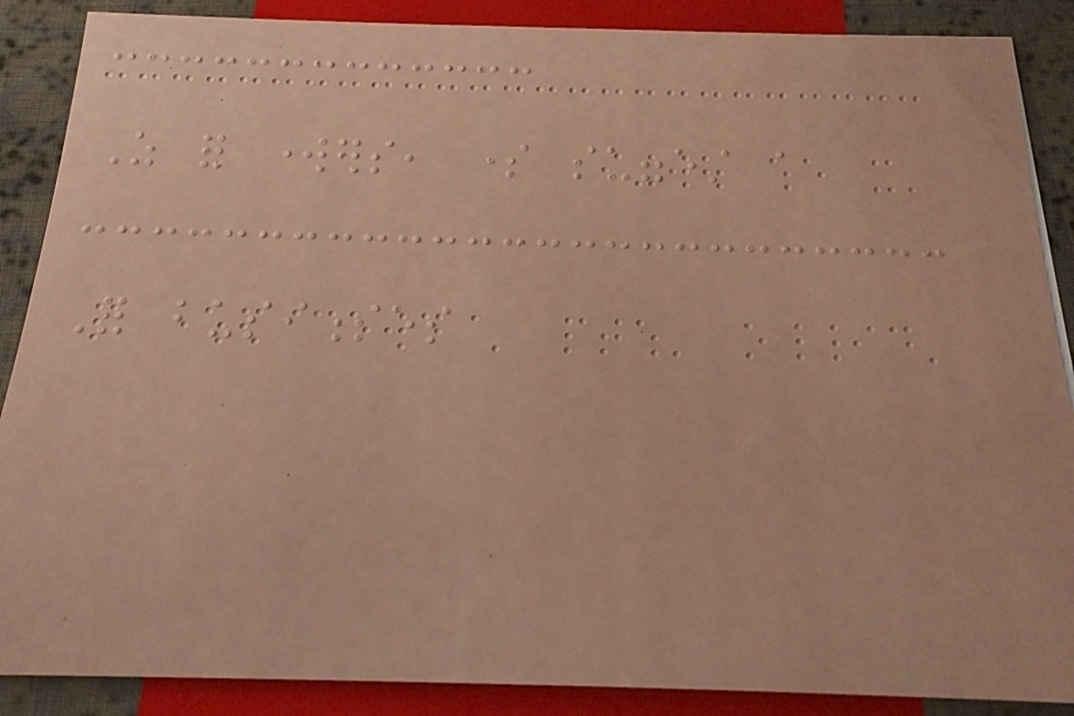As for workers, some suggest a
For businesses
